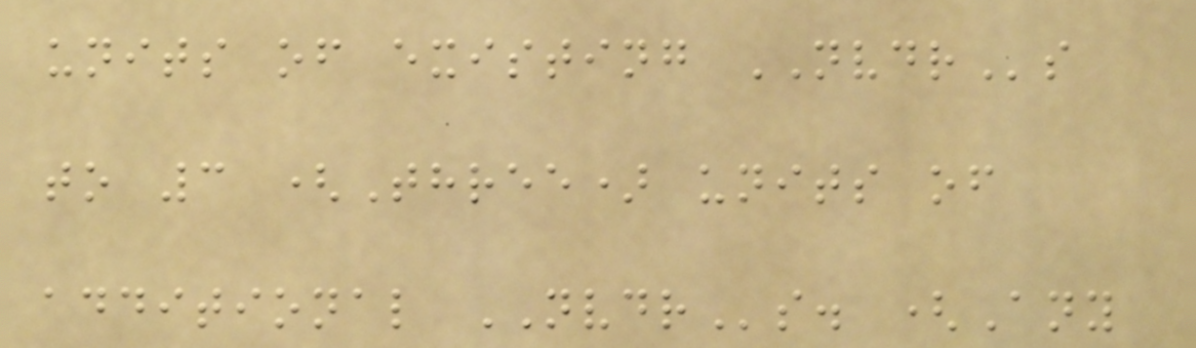units of existing NVDRs
to 3 (Three) units of
additional NVDRs. (Any
